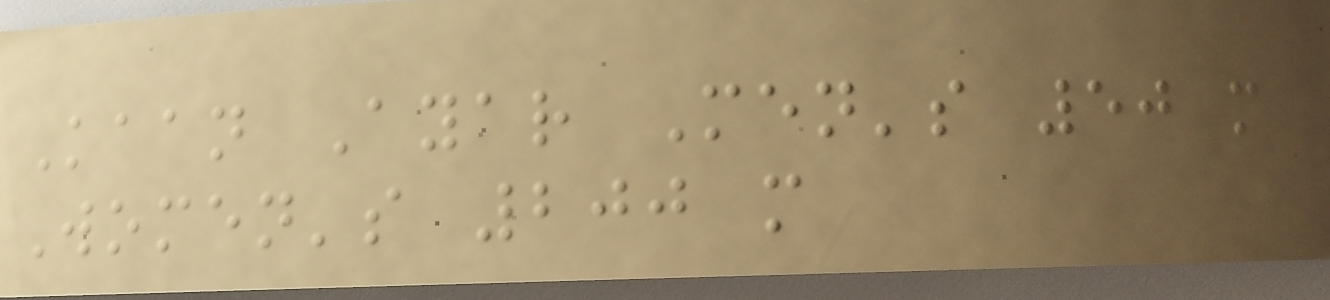Kaan Ayar Men's 50 m
Women's 200 m
